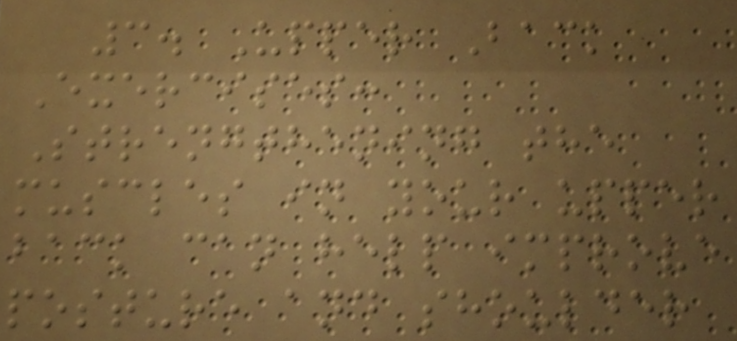3. Upper Back
Exercises:
Strengthening the
muscles in your upper
back can help improve
posture and shoulder
